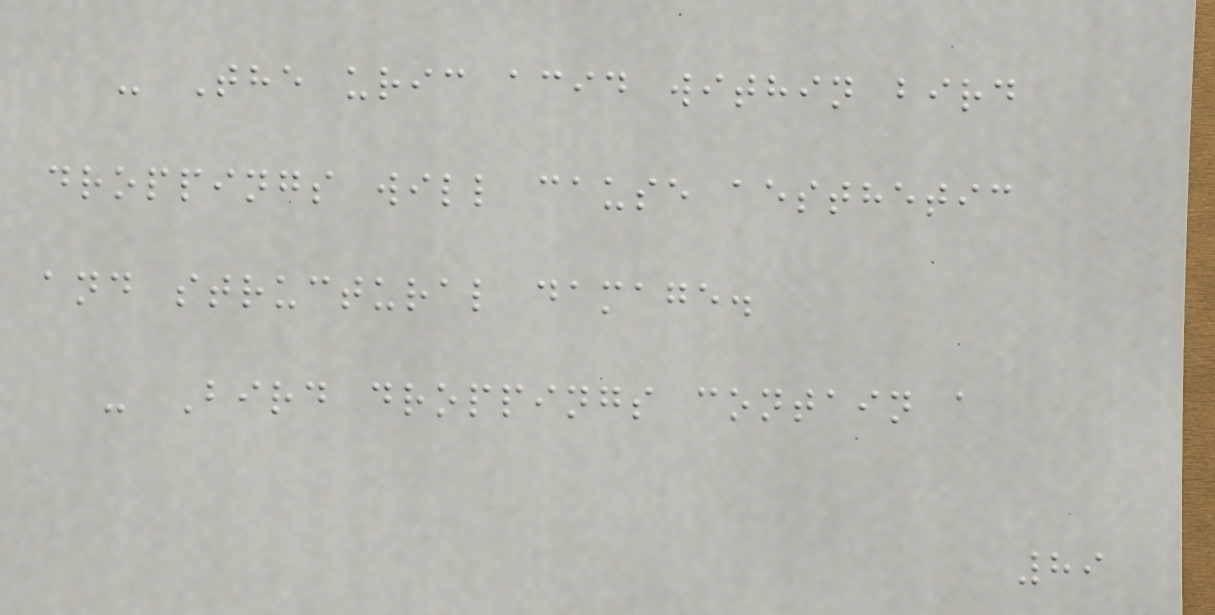- The uric acid within bird
droppings will cause aesthetic
and structural damage.
- Bird droppings contain a
89
